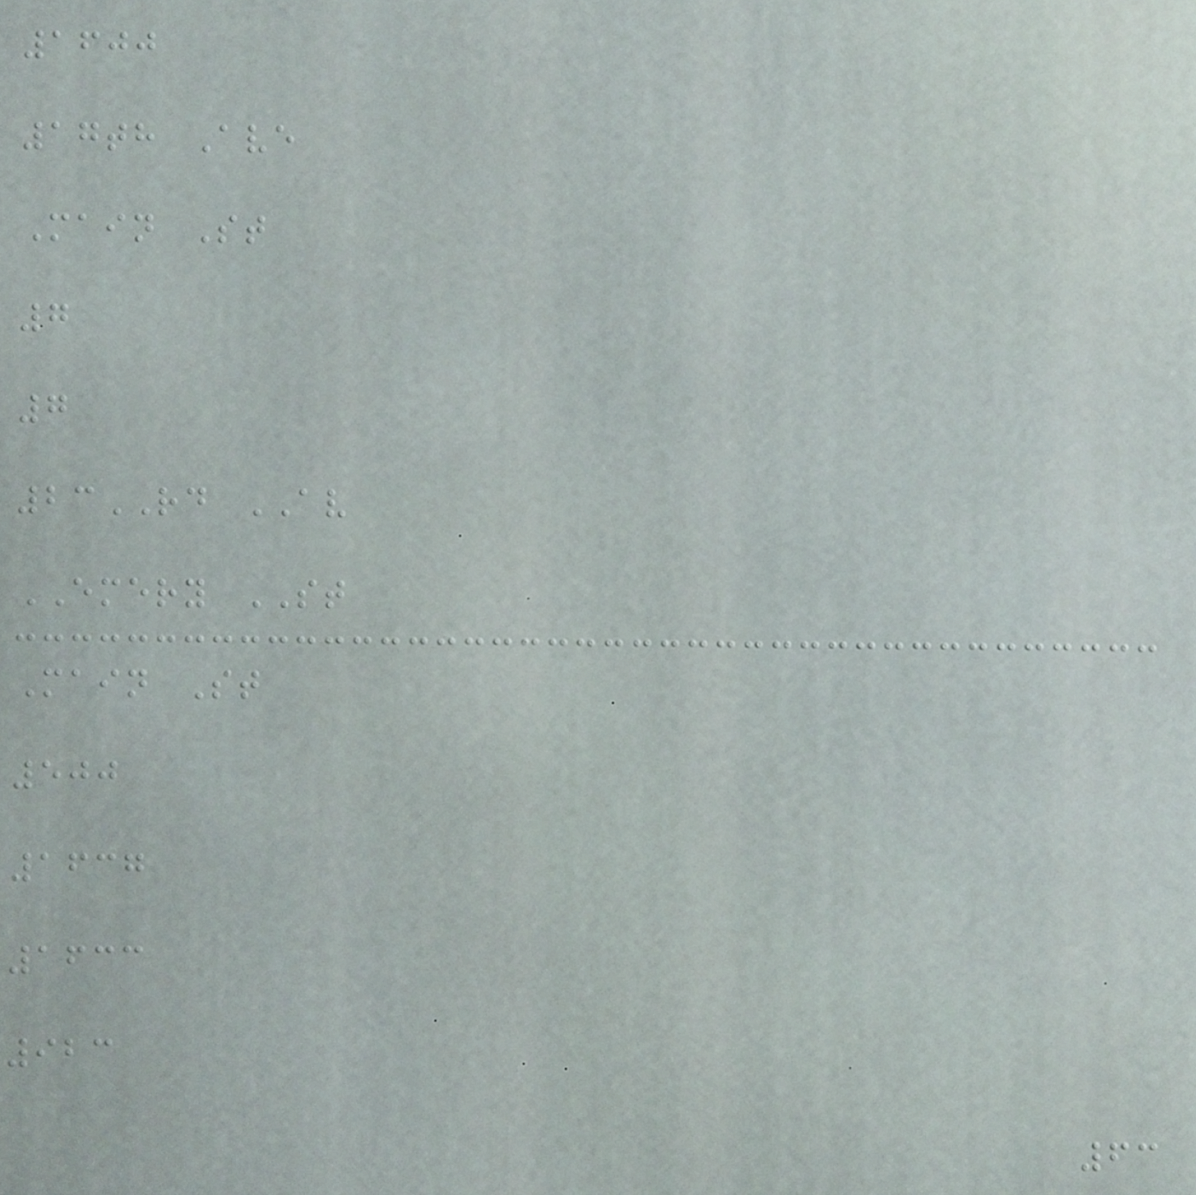1600
17th Ave
Main St
7
7
23RD AV
EMERY ST
Main St
500
1637
1633
923
63
